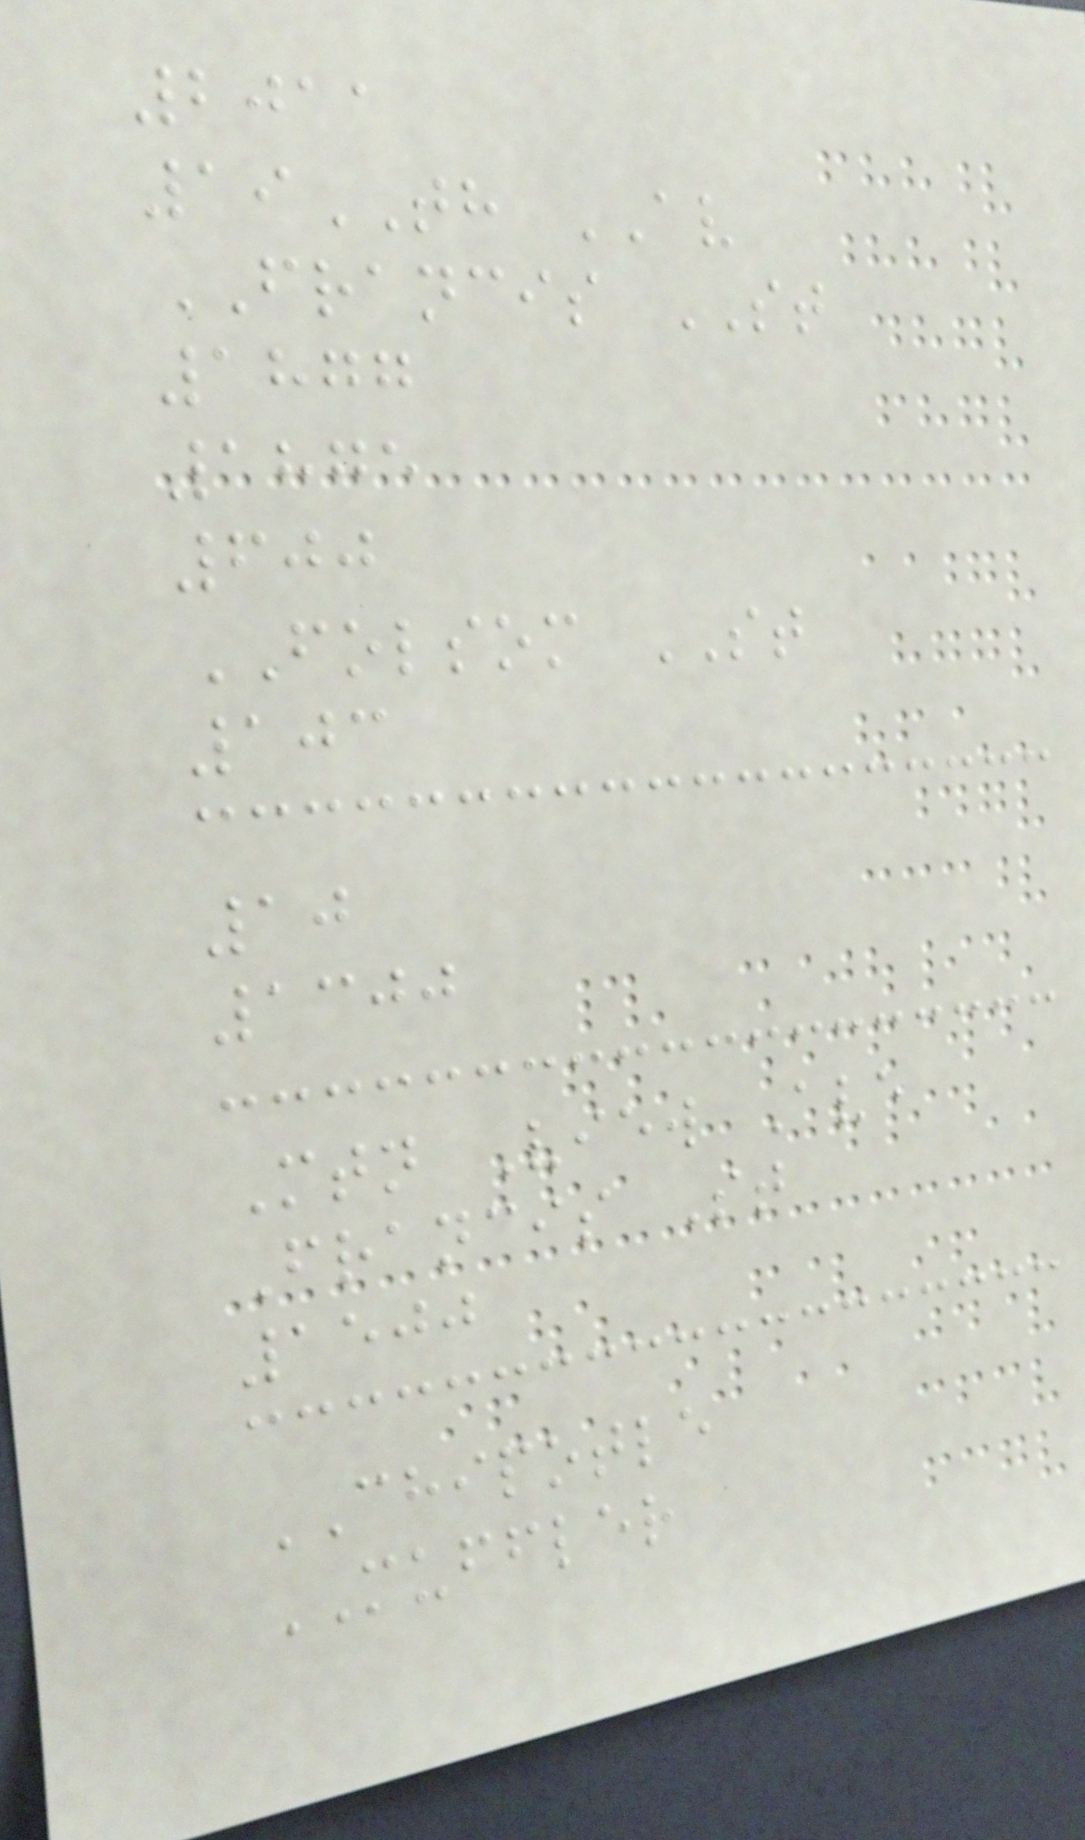2011
19TH AV
FRANCIS ST
1877
1875
600
FOLSOM ST
103
10
1300
Mtn View Ave
Francis St
1500
CHIPOTLE
MUFFLER
